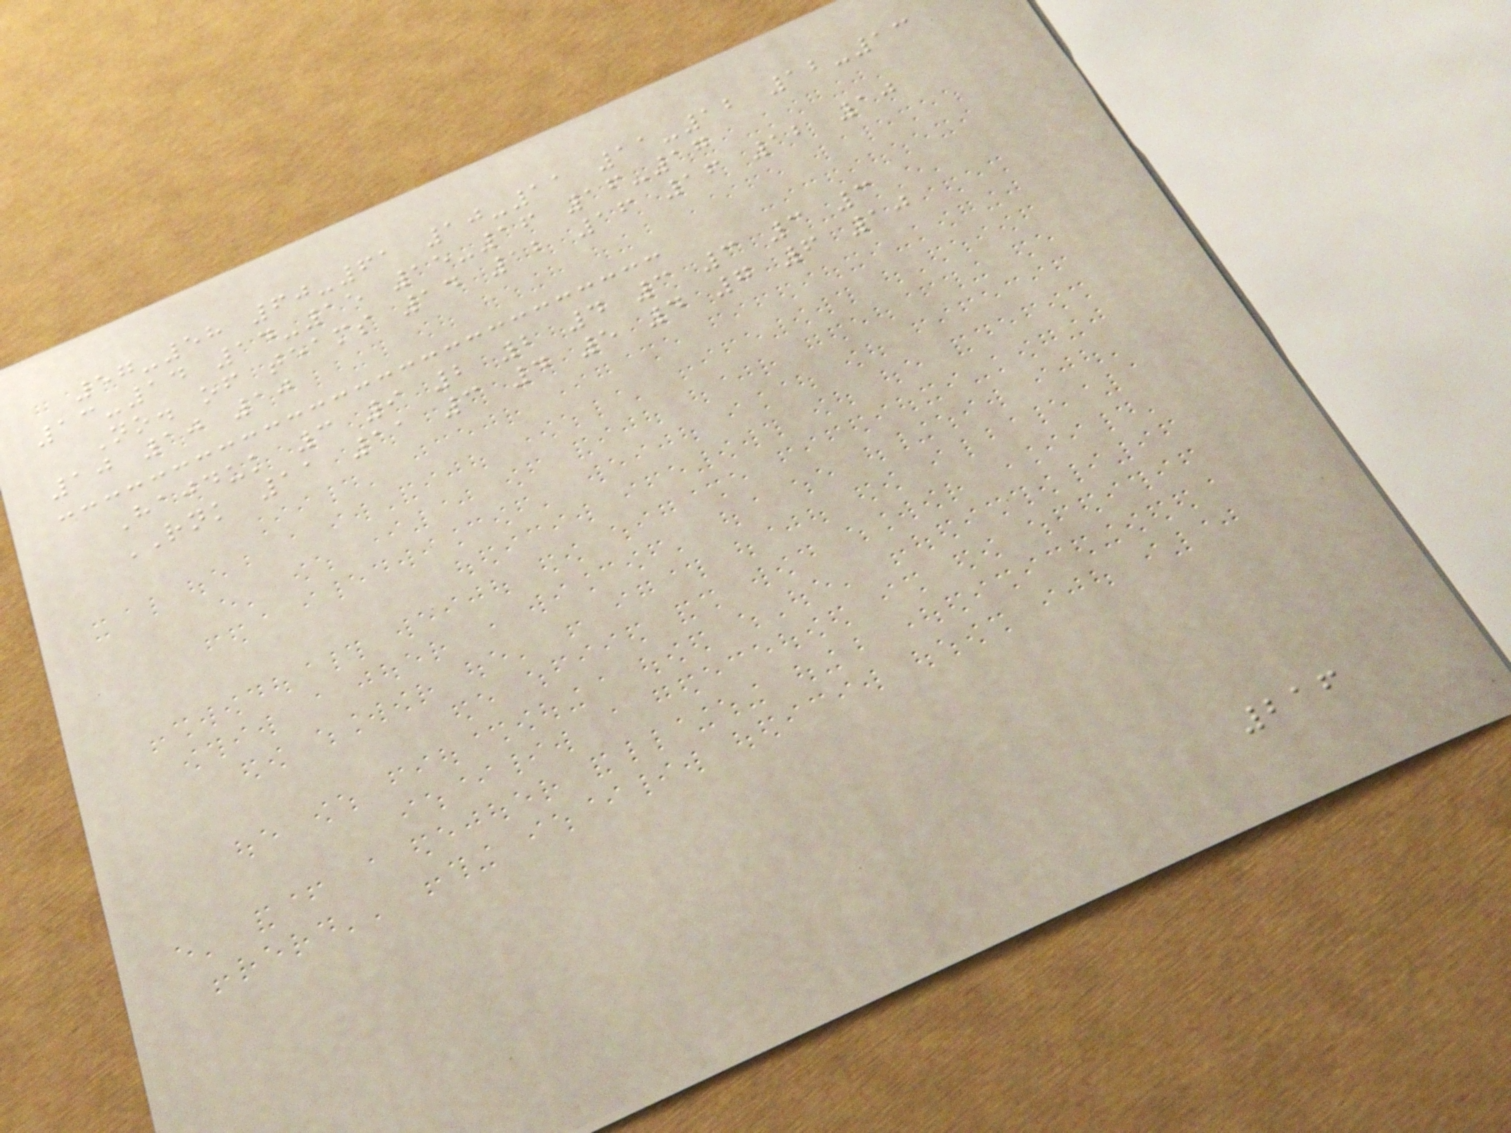57-58 60-61 10-11 11-12 12-13
13-14 14-15 15-16 16-17
No. of teams 14 12 16 16 12 10
10 10 10
Hajduk 3 9 2 2 4 3 3 3 3
RNK 11 11 3 4 5 4 7 6 10
216
